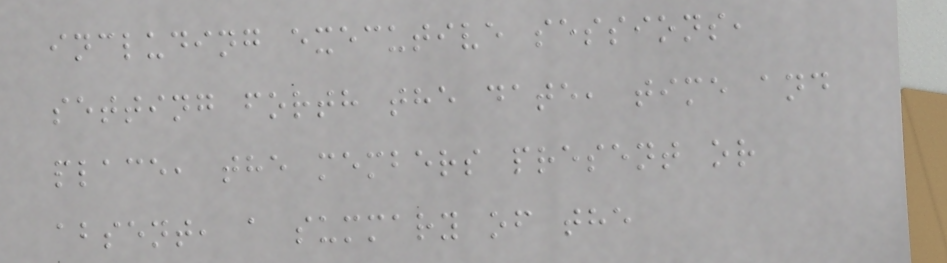including executive sessions,
setting forth the date, time and
place, the members present or
absent, a summary of the
